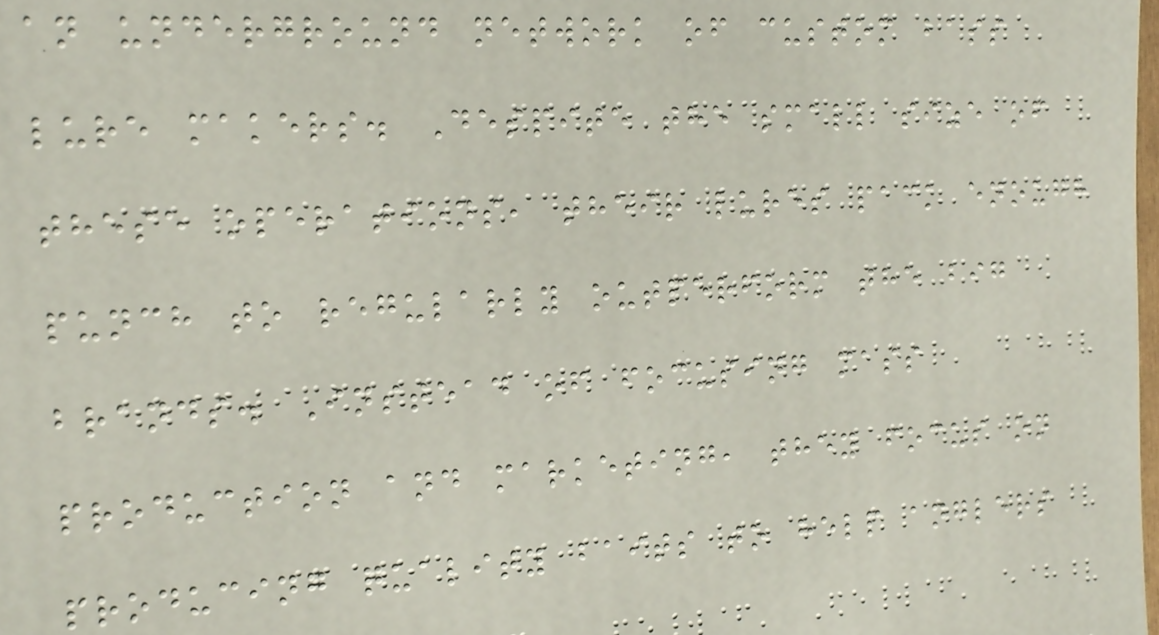an underground network of custom bass
lure makers. Despite the small size of
these operations, their lures pack enough
punch to regularly outperform the big
brands. Instead of focusing mass
production and marketing, they focus on
producing quality baits to help anglers
